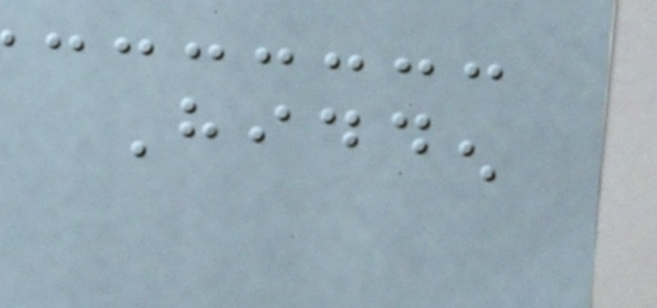Hidden
